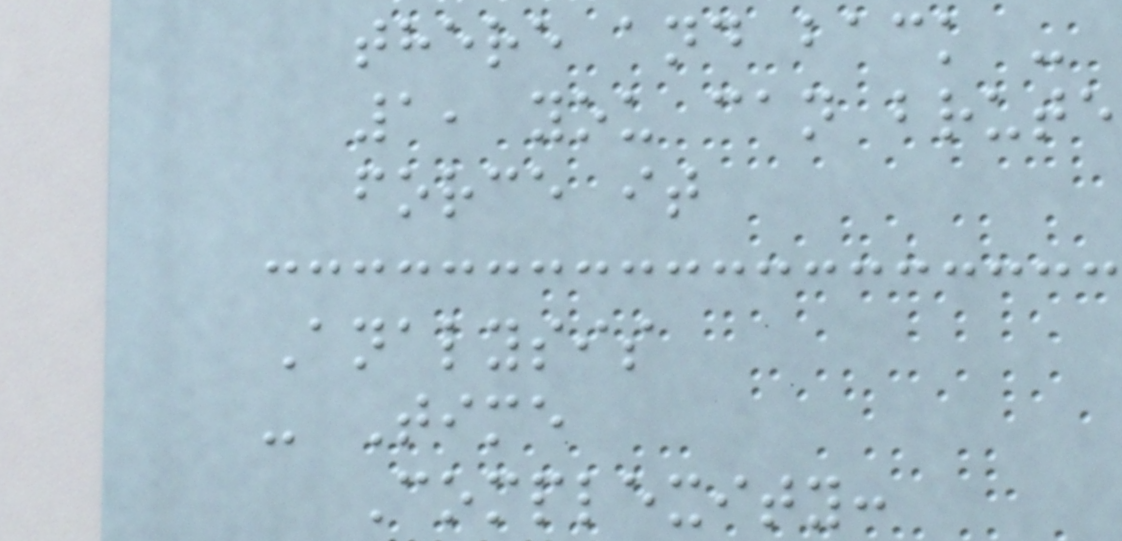there and back -
1, you can brute
force it
Analysis
- Time
Complexity:
